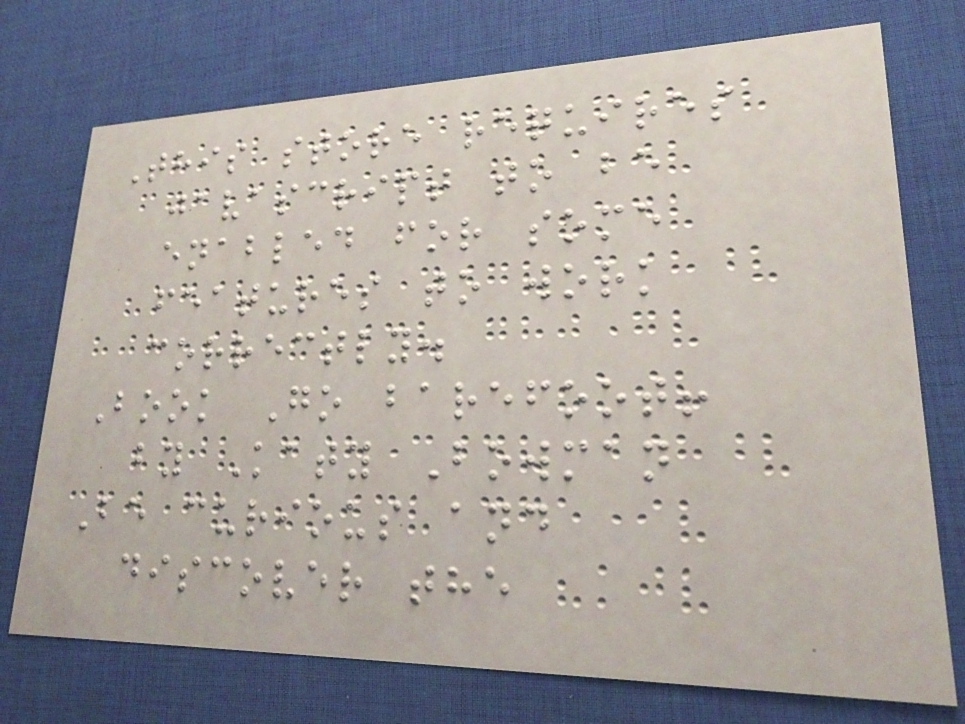This store requires
javascript to be
enabled for some
features to work
correctly.
Book Go barefoot!
by Katy Bowman
Be curious and
discover the
